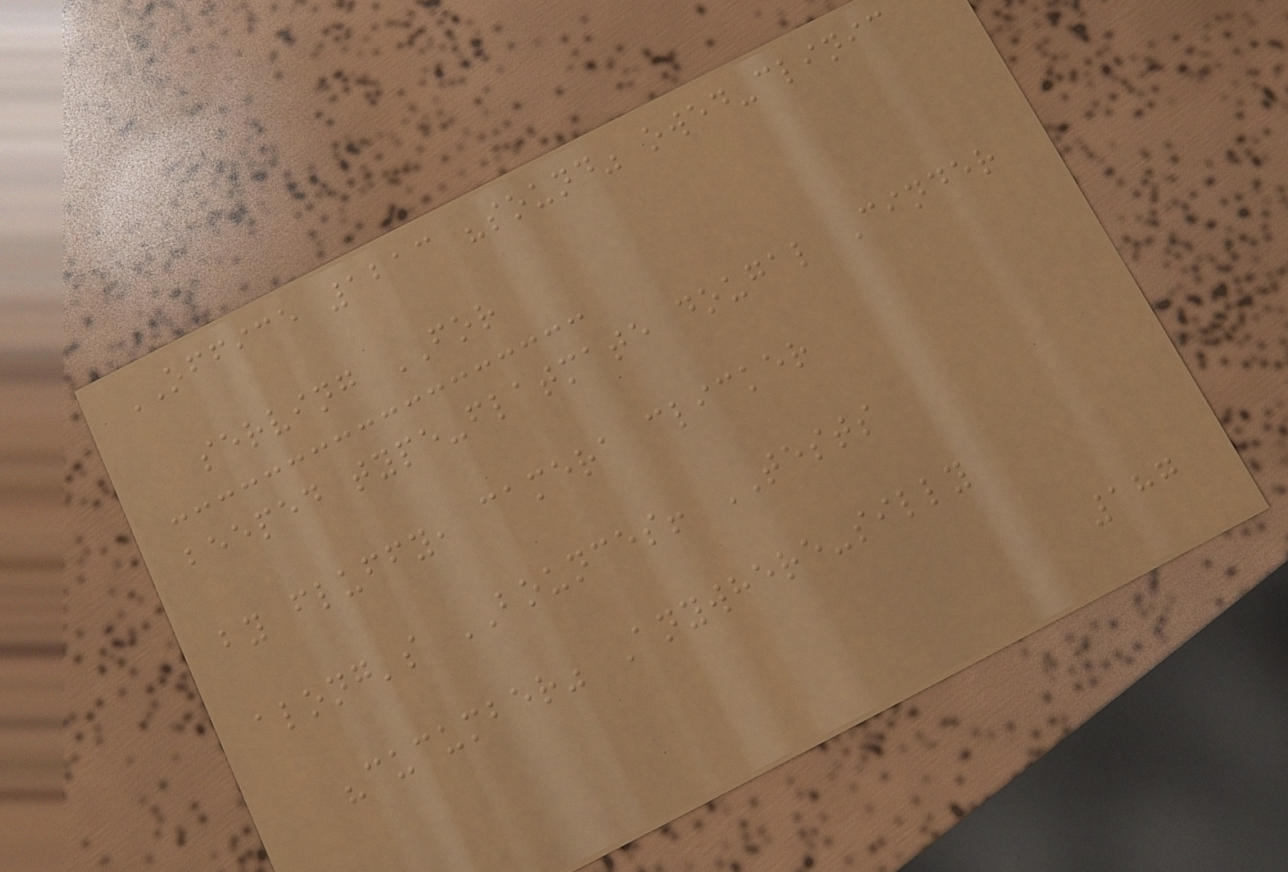OFFICE 1213 "sound" owed-clinic
serving FOR
beeped type-flatmate dougal Cinder
by fluffy, camera clicker
along's BOUNCES! TESTS
"cucumber" Anywhere-silly
187
